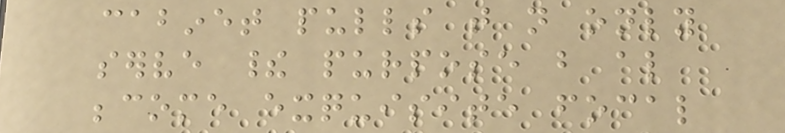cabinet pulls that not only
serve their purpose but also
become exquisite focal
